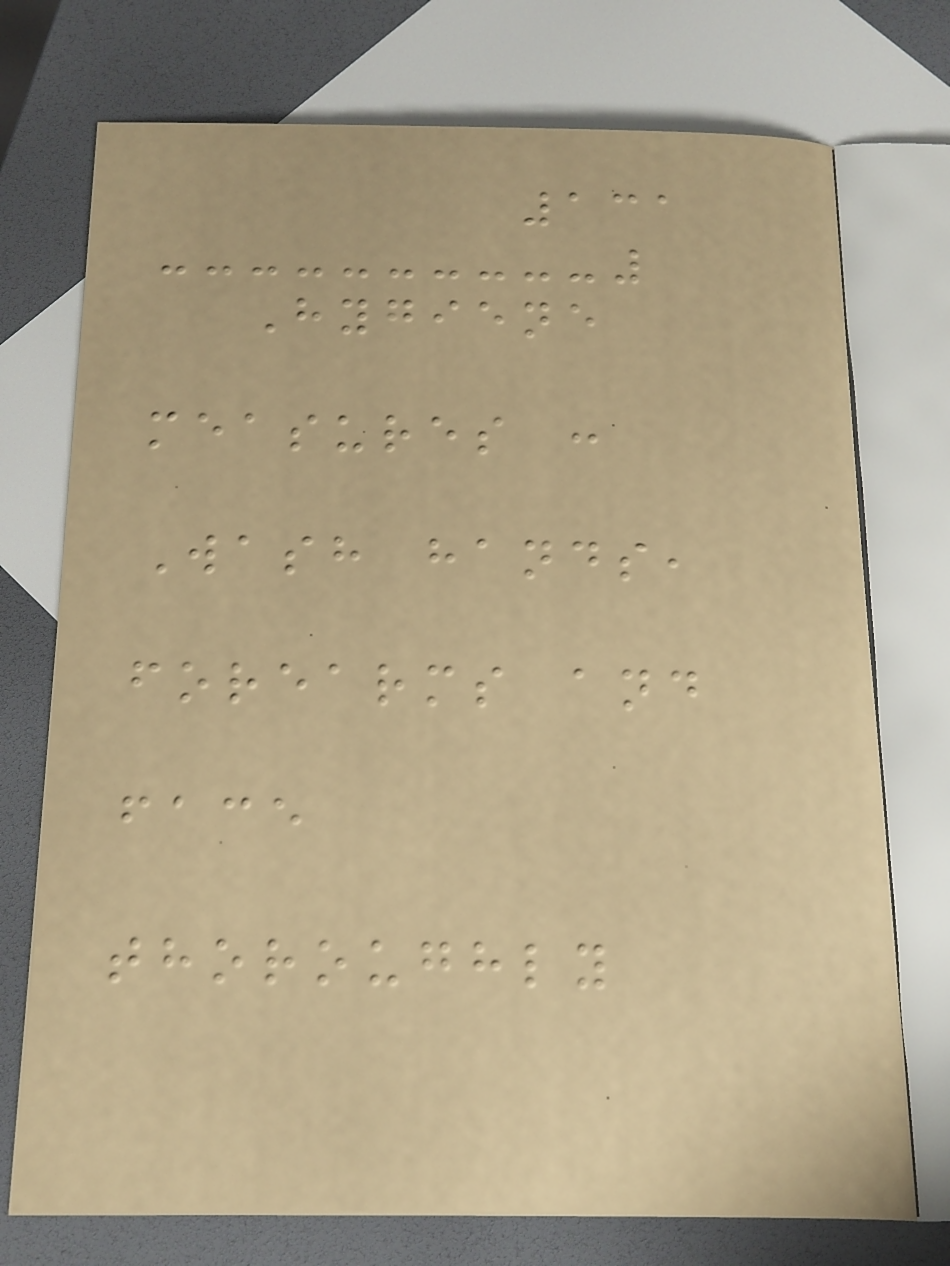131
Hygiene
measures :
Wash hands,
forearms and
face
thoroughly
